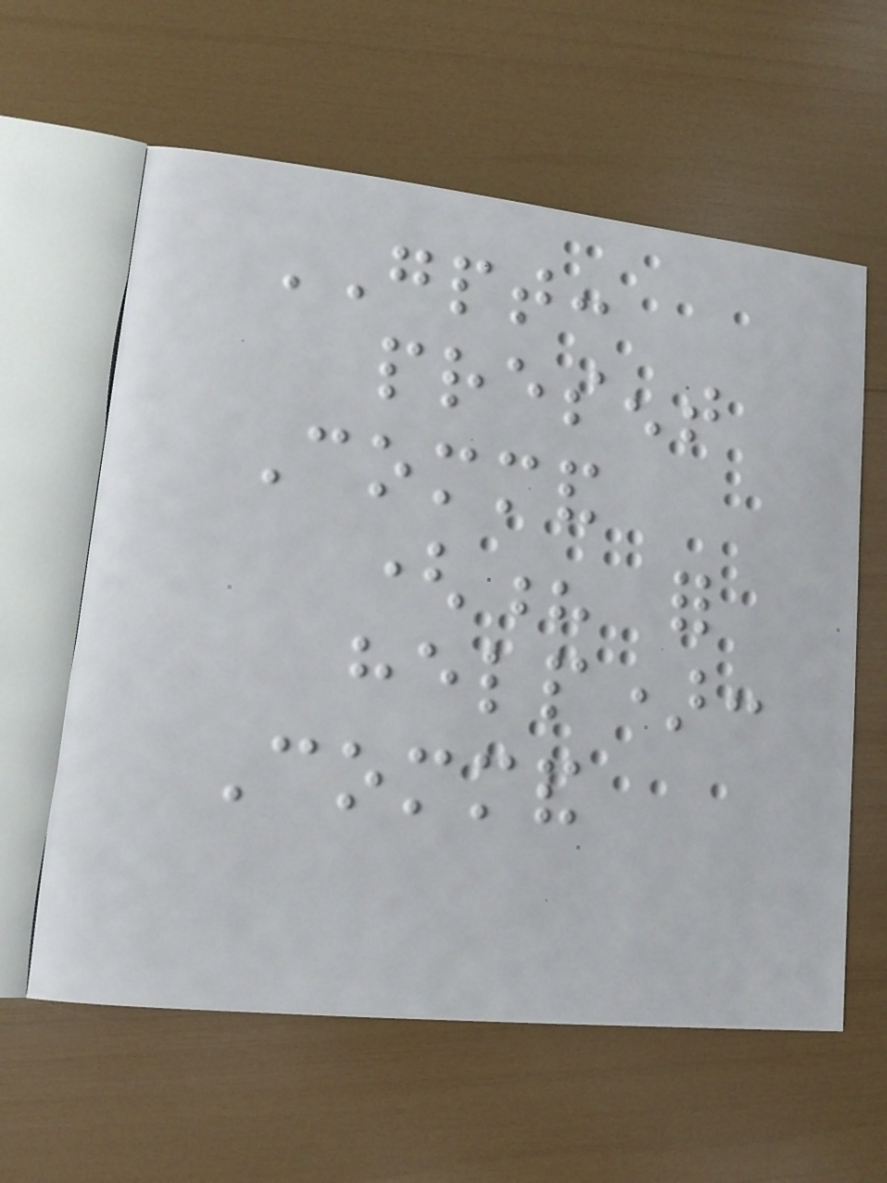GPT:
present
Command
(? for
help):
Command
